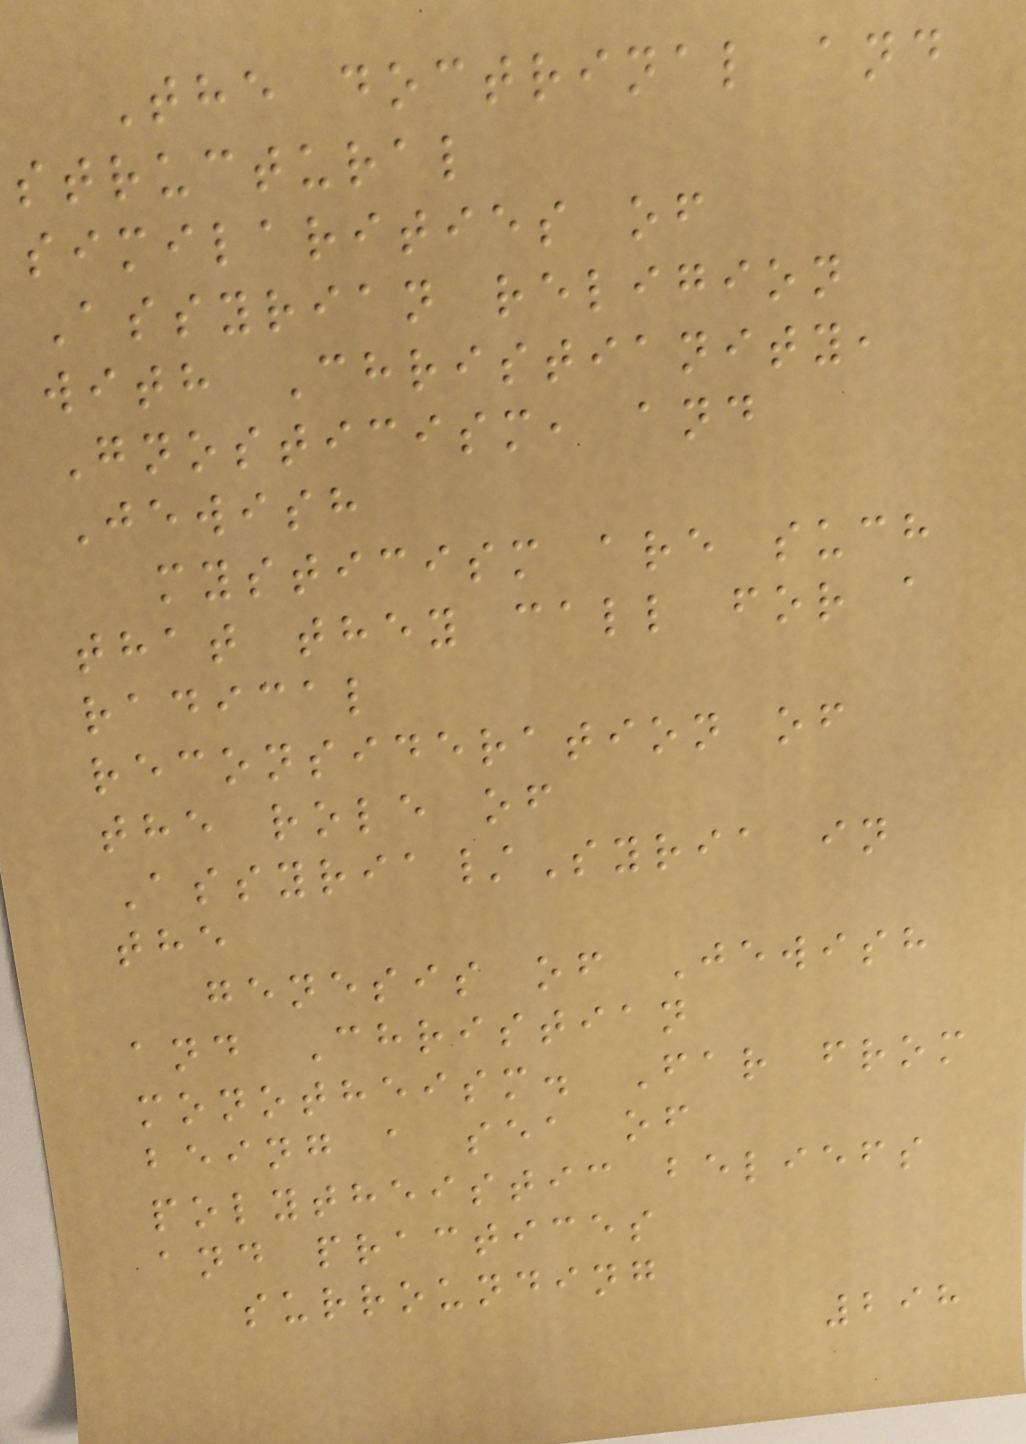The doctrinal and
structural
similarities of
Assyrian religion
with Christianity,
Gnosticism, and
Jewish
mysticism are such
that they call for a
radical
reconsideration of
the role of
Assyria/Syria in
the
genesis of Jewish
and Christian
monotheism. Far from
being a sea of
polytheistic beliefs
and practices
surrounding
298
